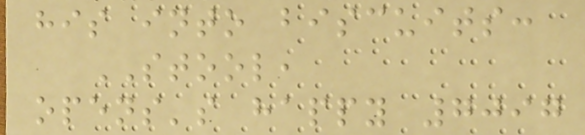his into biscuits:
STOOL,
opens's happy 7097
